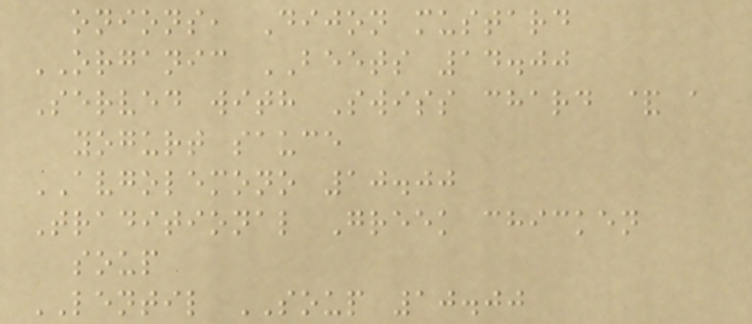onions, Dijon mustard
ORGANIC BEETS 14.00
Served with Swiss chard & a
yogurt sauce
AVGOLEMONO 10.00
Traditional Greek chicken
soup
LENTIL SOUP 10.00
